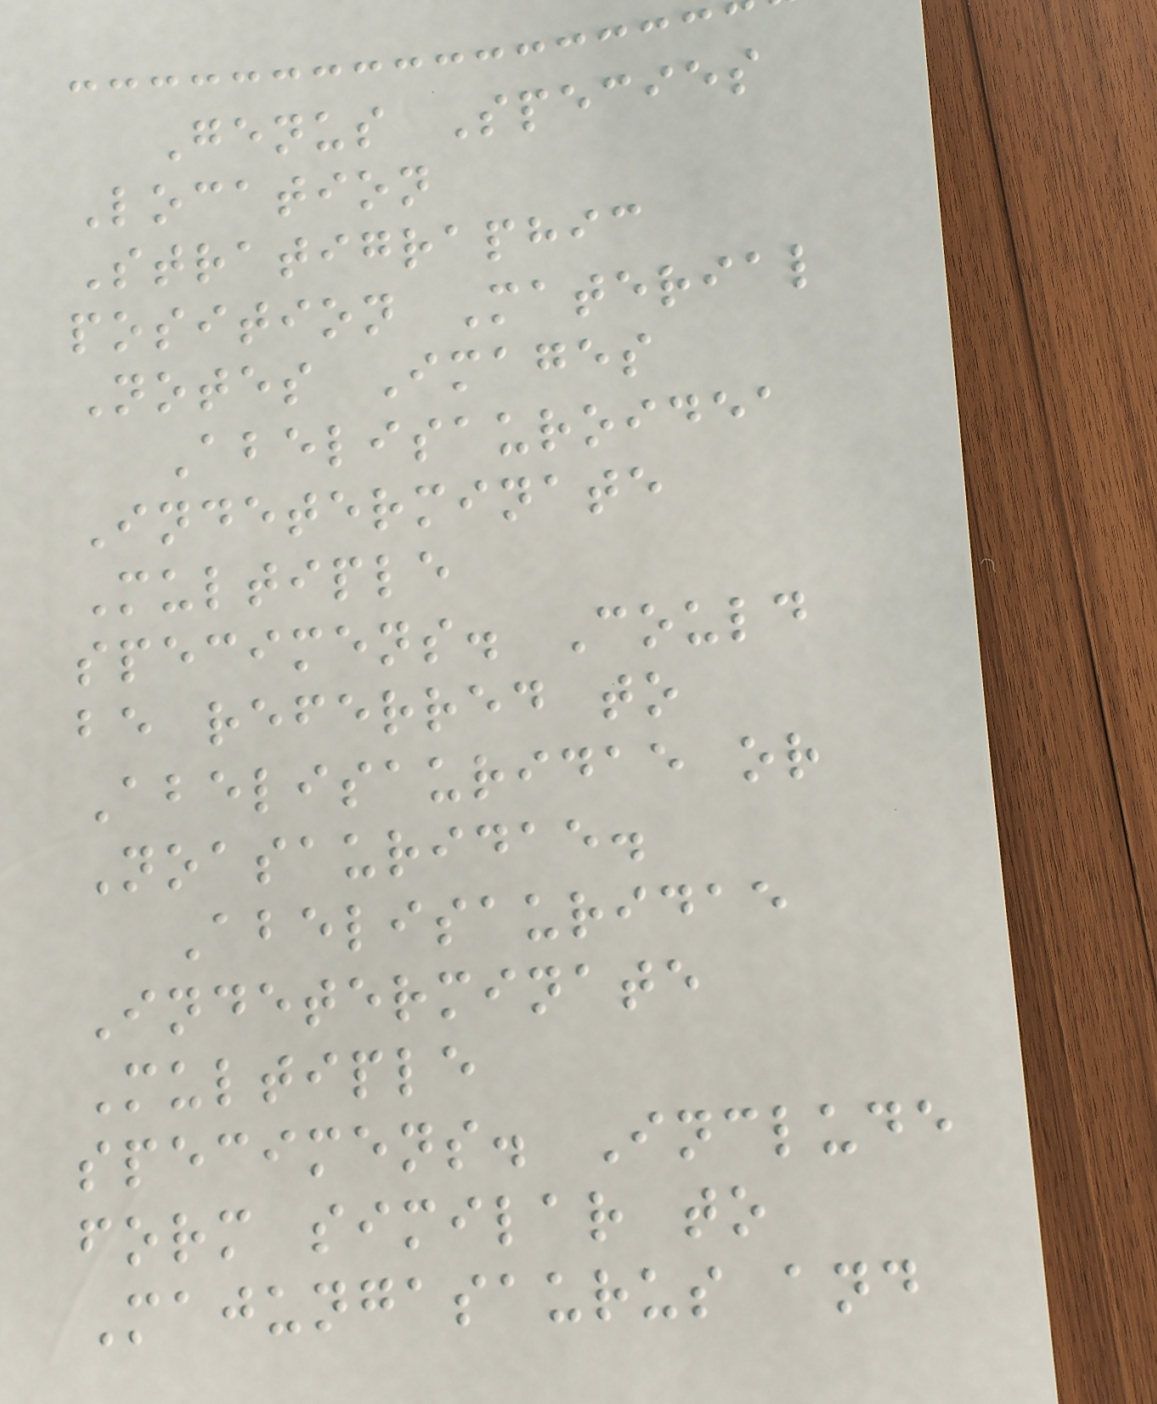Genus Species
Location
Stratigraphic
position Material
Notes Images
Abelisauroidea
Indeterminate
Multiple
specimens. Could
be referred to
Abelisauridae or
Noasauridae.
Abelisauridae
Indeterminate
Multiple
specimens. Include
form similar to
Majungasaurus and
